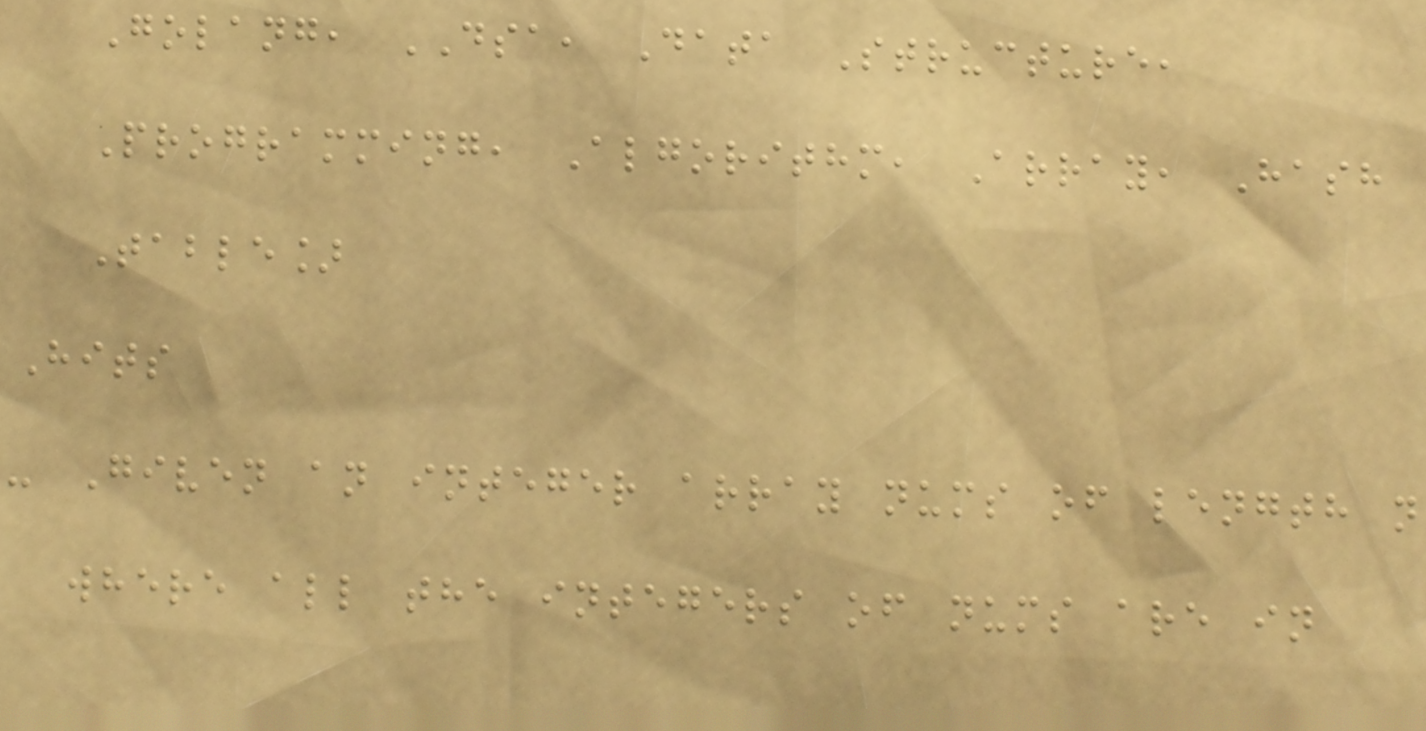Golang, DSA, Data Structure,
Programming, Algorithm, Array, Hash
Table]
Hits
- Given an integer array nums of length n
where all the integers of nums are in
